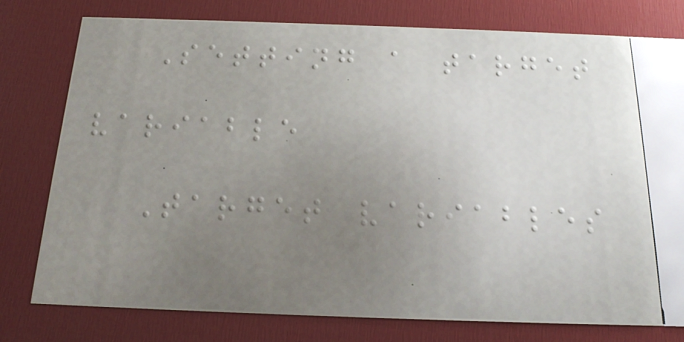Setting a target
variable
Target variables
